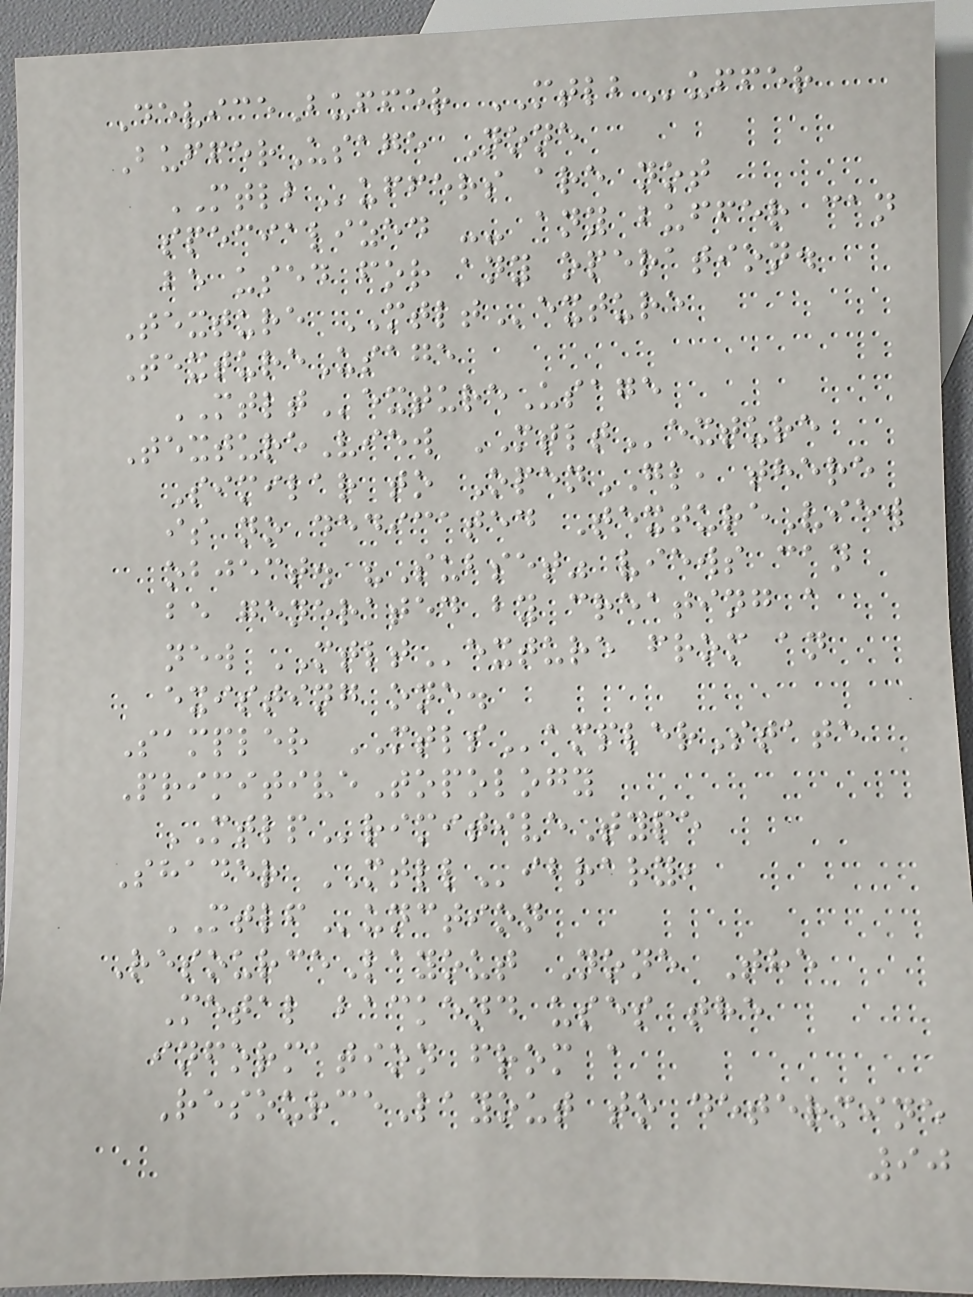DeviceBuffer MTLBuffer
BufferUsage None
MTLBuffers are not
specialized -- any buffer can
be used for any operation.
Texture MTLTexture
TextureUsage
MTLTextureUsage
TextureView MTLTexture
Similar to OpenGL, there
is no dedicated TextureView
object. "Subset" views can
be generated by creating a
new MTLTexture from an
existing one.
Sampler MTLSamplerState
PrimitiveTopology
MTLPrimitiveType
Shader MTLLibrary,
MTLFunction
ResourceLayout None The
Metal backend uses the
information from a
ResourceLayout to determine
90
